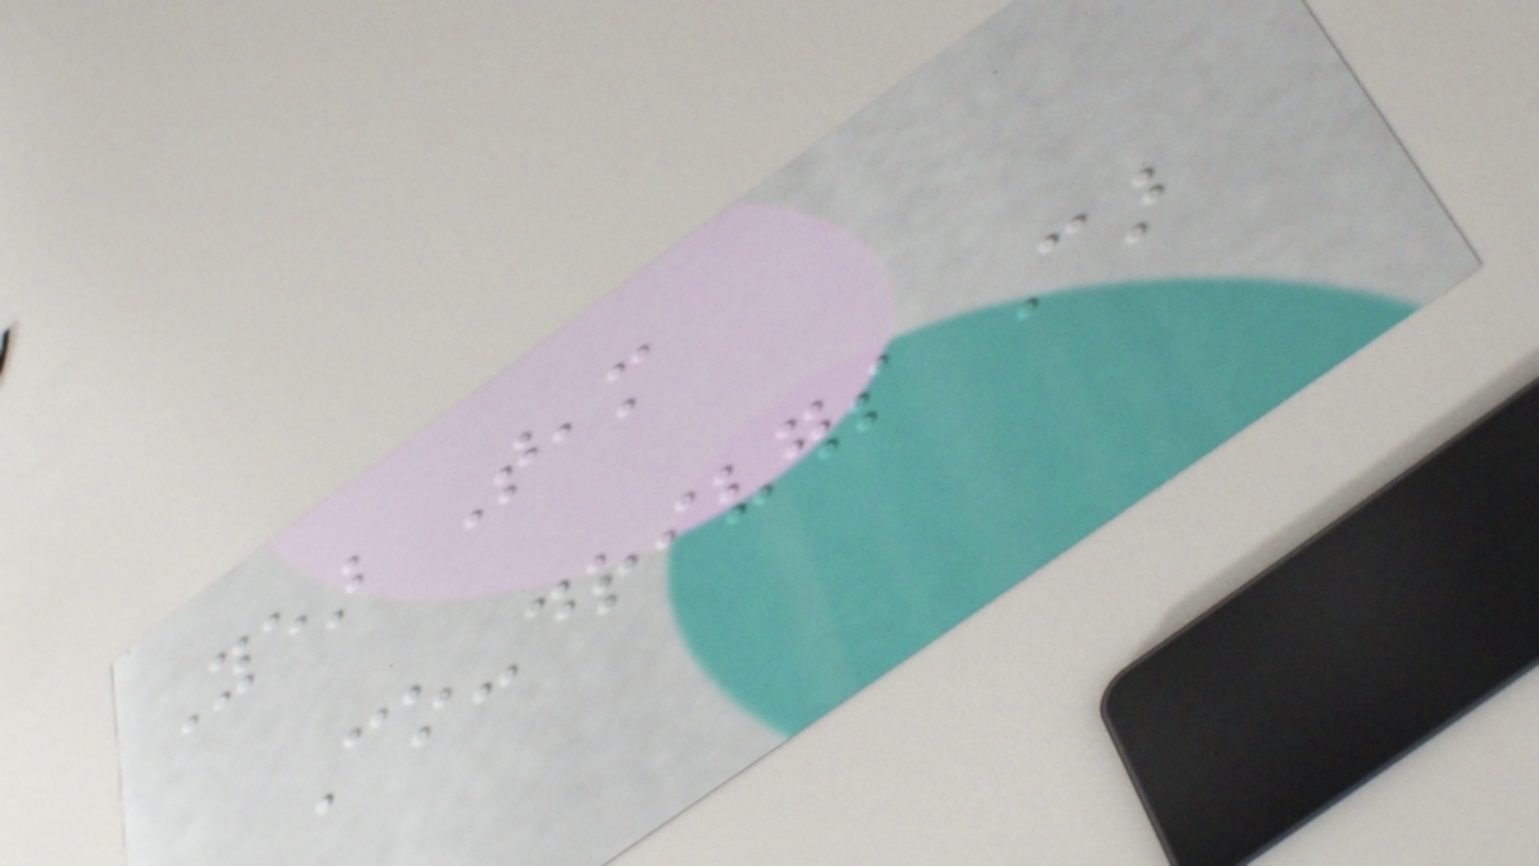Year Team
Co-drivers Car
